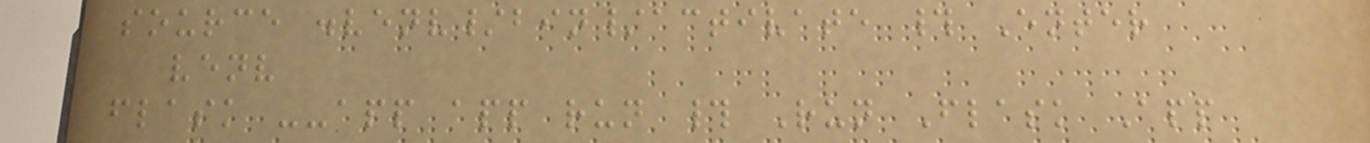source .venv/bin/activate # Enter
venv
flask --app app run # Run Flask App
